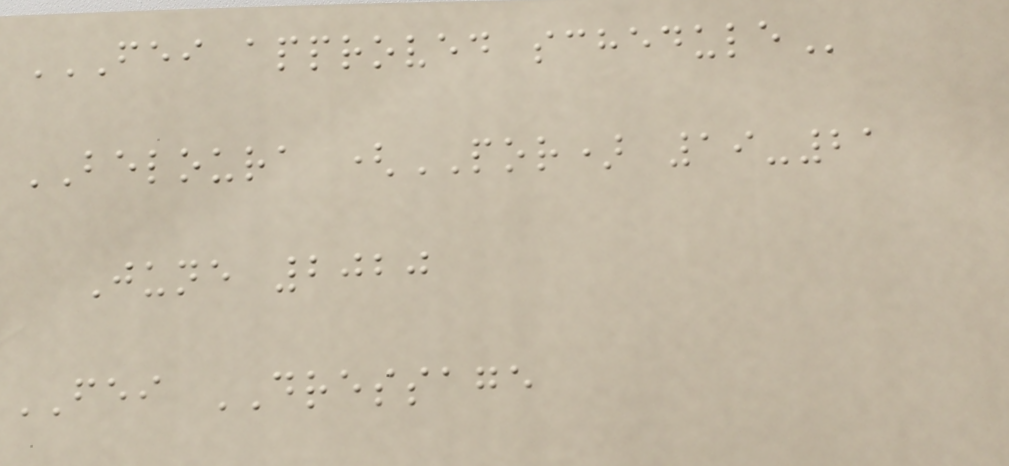FEI APPROVED SCHEDULE
BELOURA (POR) 19-21
June 2020
FEI DRESSAGE
